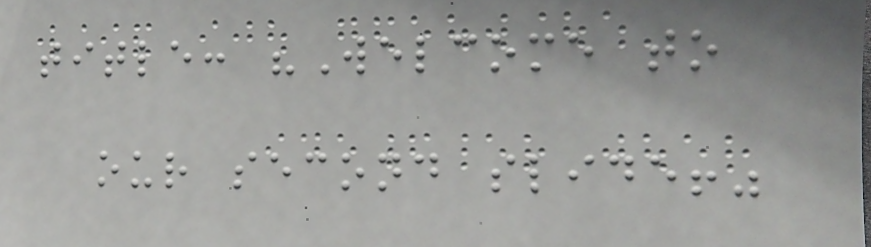title: "Welcome to
our second slide!"
